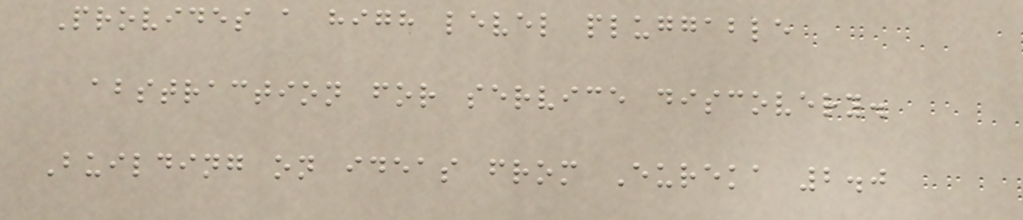Provides a high level pluggable
abstraction for service discovery.
Building on ideas from Eureka 2.0
